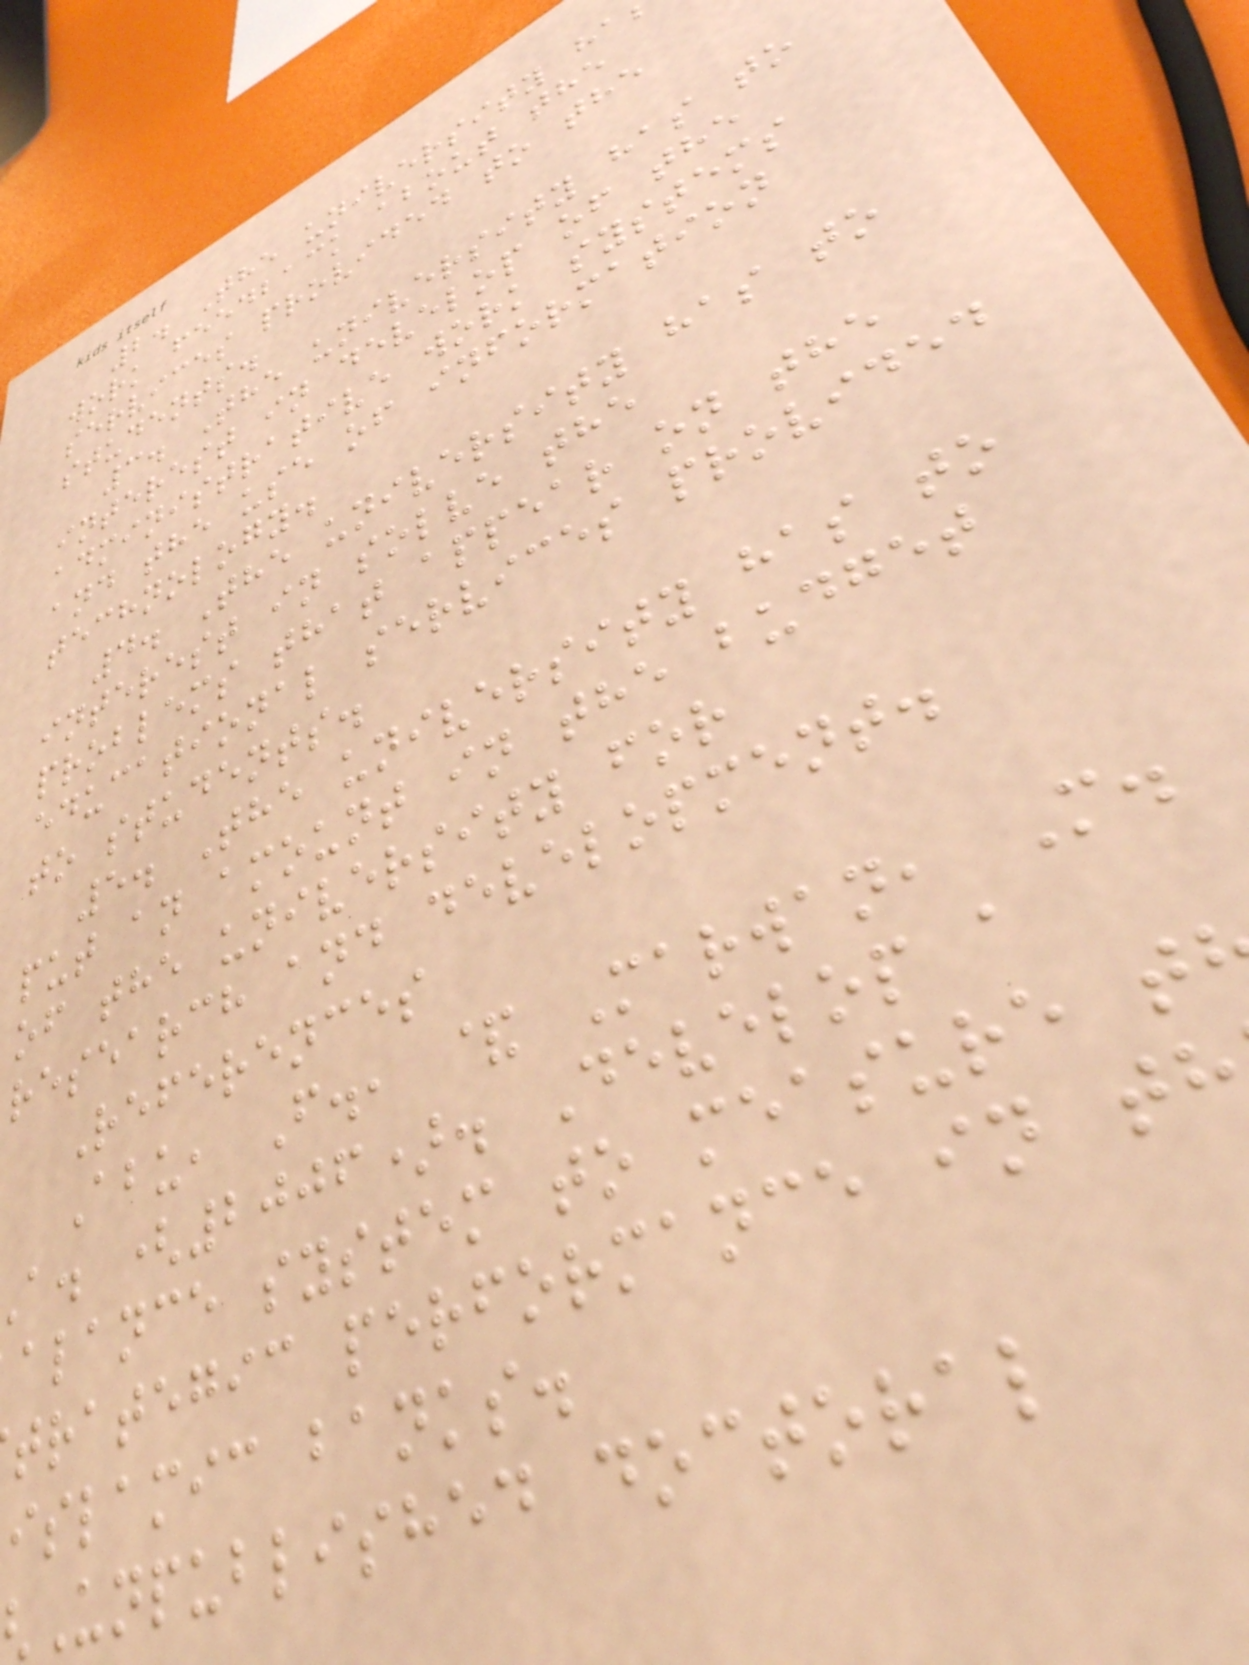2. The university ha
work feedback about the
services provided to the
students.
3. The university has to
interest in develop of the
administrative work systems
and the use of information
technology.
4. The university has to
interest in solve the
problems that appear on the
educational services provided
to students.
5. The university has to
put an amount in the budget
of the university for
research and development.
References
Abu, F., & Marwan, M.
a. (2006). Develop a
alance system to measure t
trategic performance in th
islamic banks.
Unpublished doctoral
